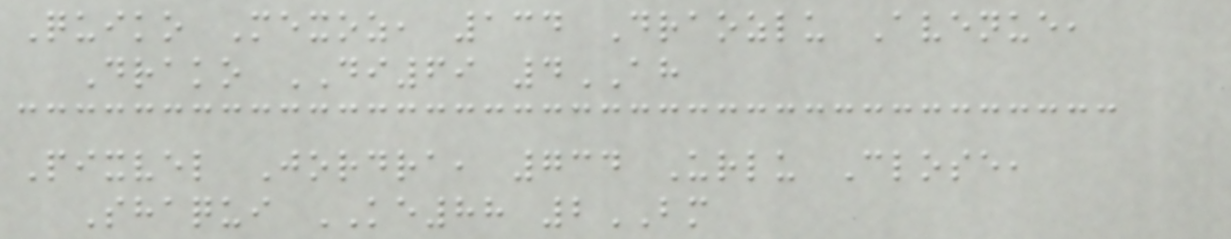Quiko Mexoz, 134 Draozlu Avenue,
Drako DI69 4AH
Pixvel Jordra, 734 Urlu Close,
Shaqui KE88 2BM
